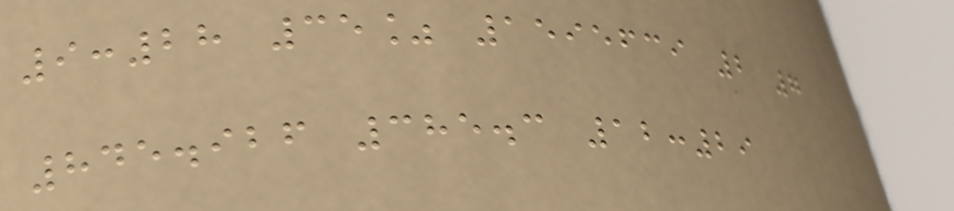9:28 35% 1595639 2 7
845.926 385.3 12:29
